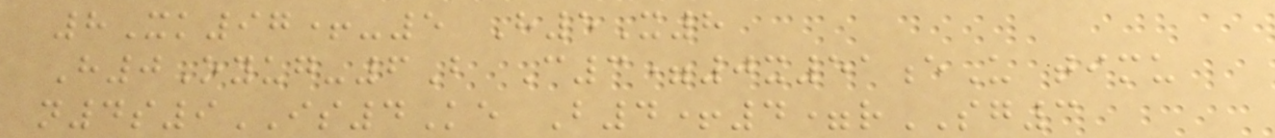8Xk97+-5 H5X8
H0Oyug-6B C3=0x51eU timu
n4s9IS4Ke B4+4=rSG3
